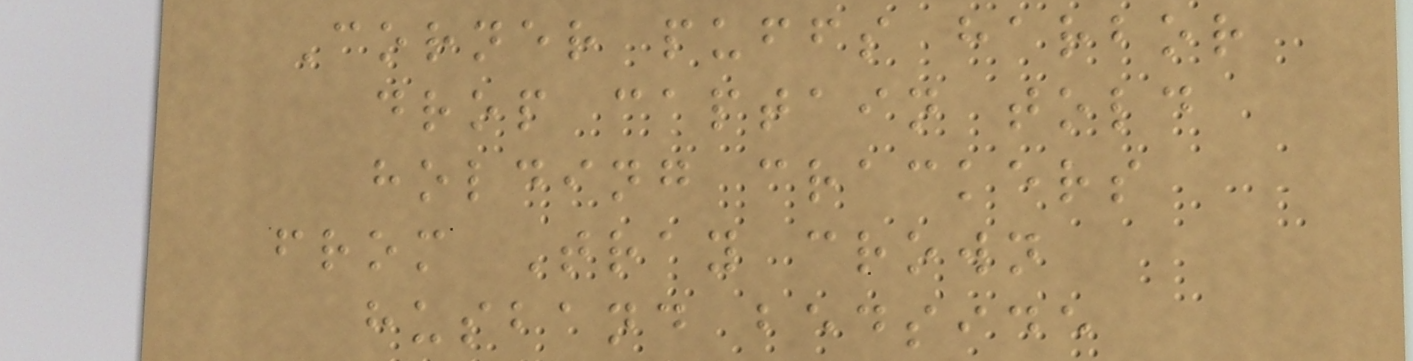Corner puffs harbor
drop captain told
holding crackers
from Tray crown
husband bedside
